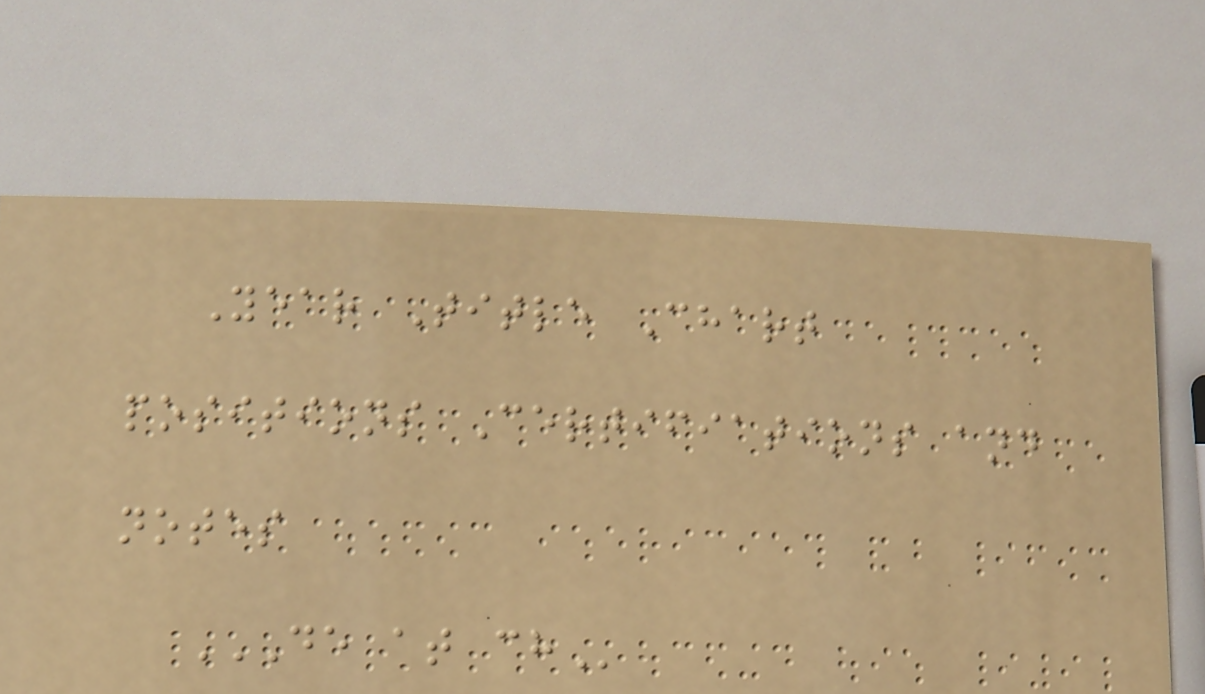Year Title Chart
positions Certifiations and
notes
DE AT CH
